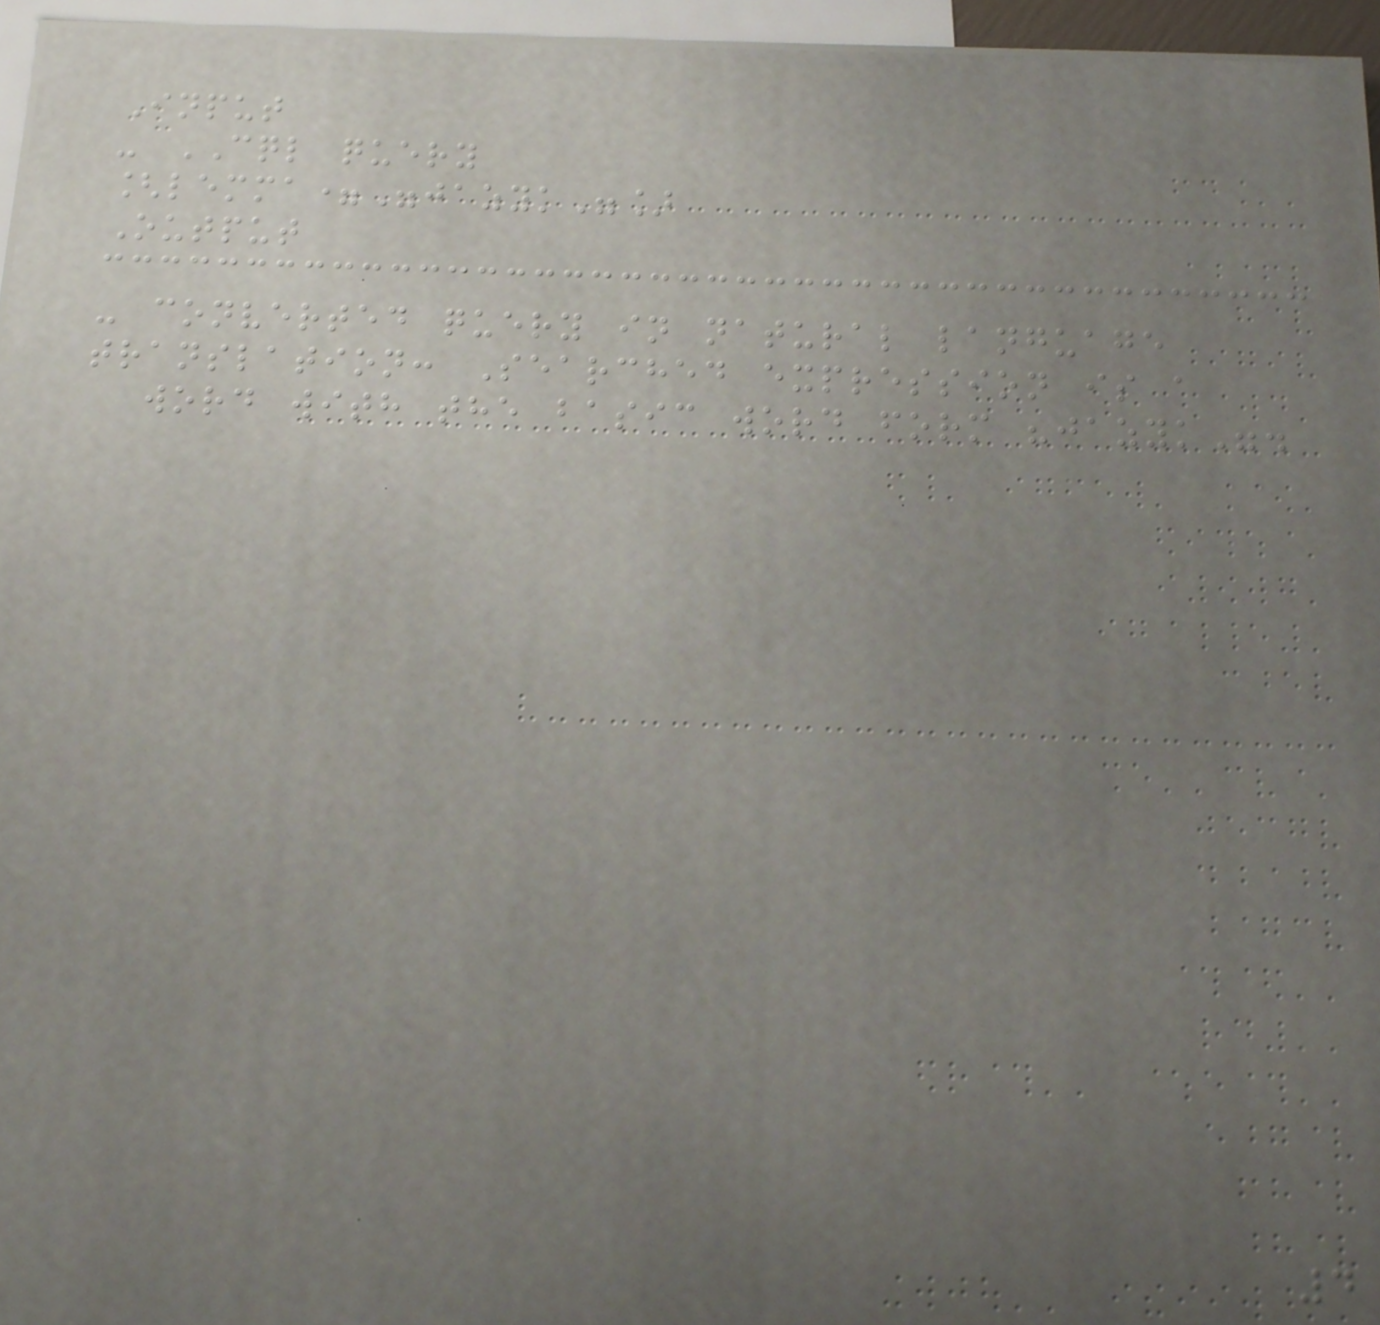Input
- CQL query
[lemma="jazyk"]
Output
- converted query in natural language
translation: Searched expression is a
word with the basic word form "jazyk".
4
